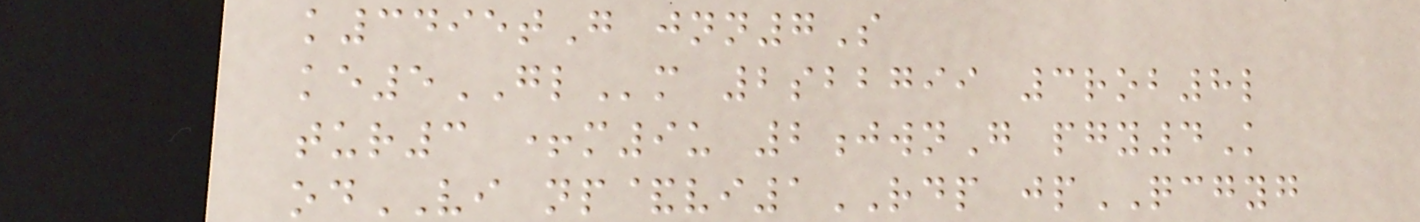k3495tG jnn7S
ke5GLm 2sbbgii 3rob8l
tur3 +m9u 2jwnG pgy4K
odVI np&vi1RDP jpQCGYG
